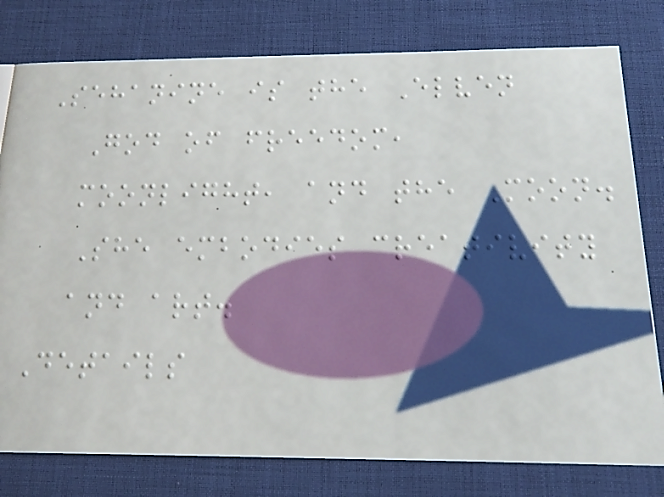Sehanine is the Elven
God of freedom,
moonlight, and the Moon.
She embodies creativity
and art.
Details
